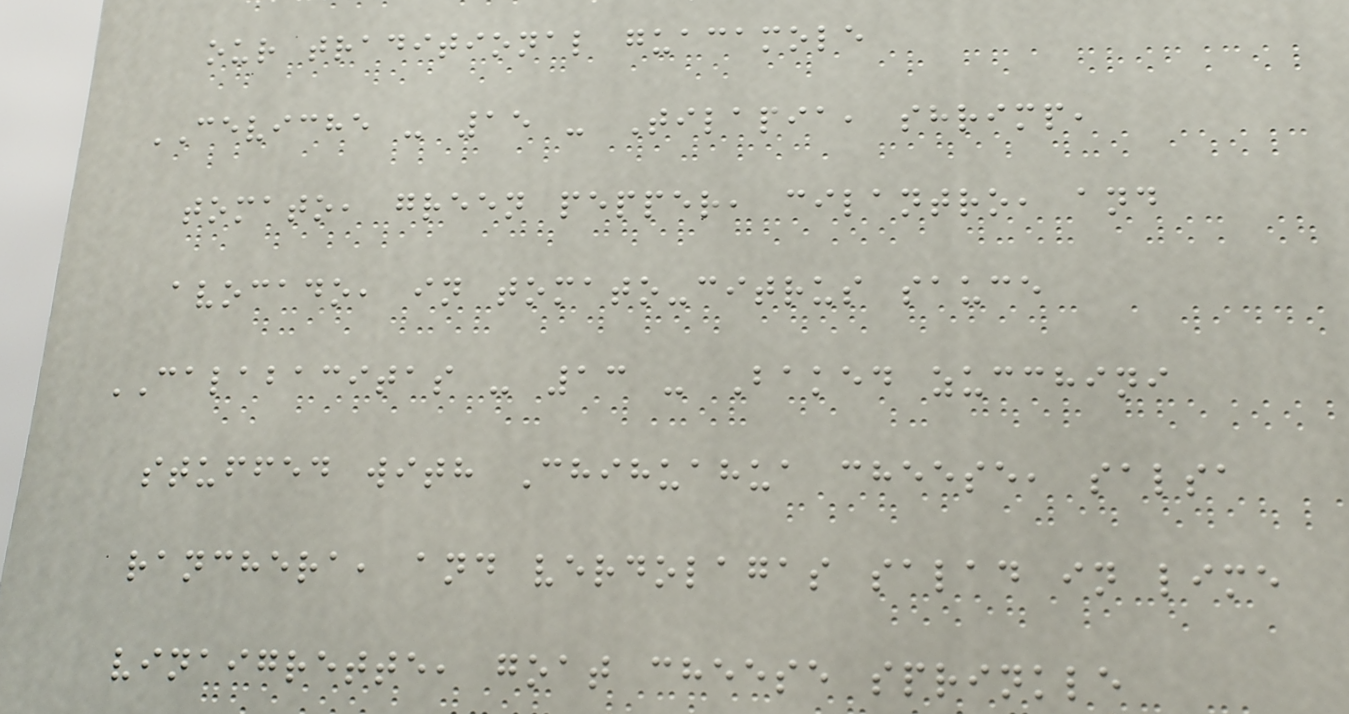our traditional guacamole
CEVICHE - 15 - Tilapia, shrimp,
tomato, green pepper, cilantro, and
avocado, in tomato-citrus sauce
CALABACITAS - 13 - Baked zucchini
stuffed with Chihuahua cheese, salsa
ranchera, and verdolagas salad in lime
vinaigrette, goat cheese sprinkle
